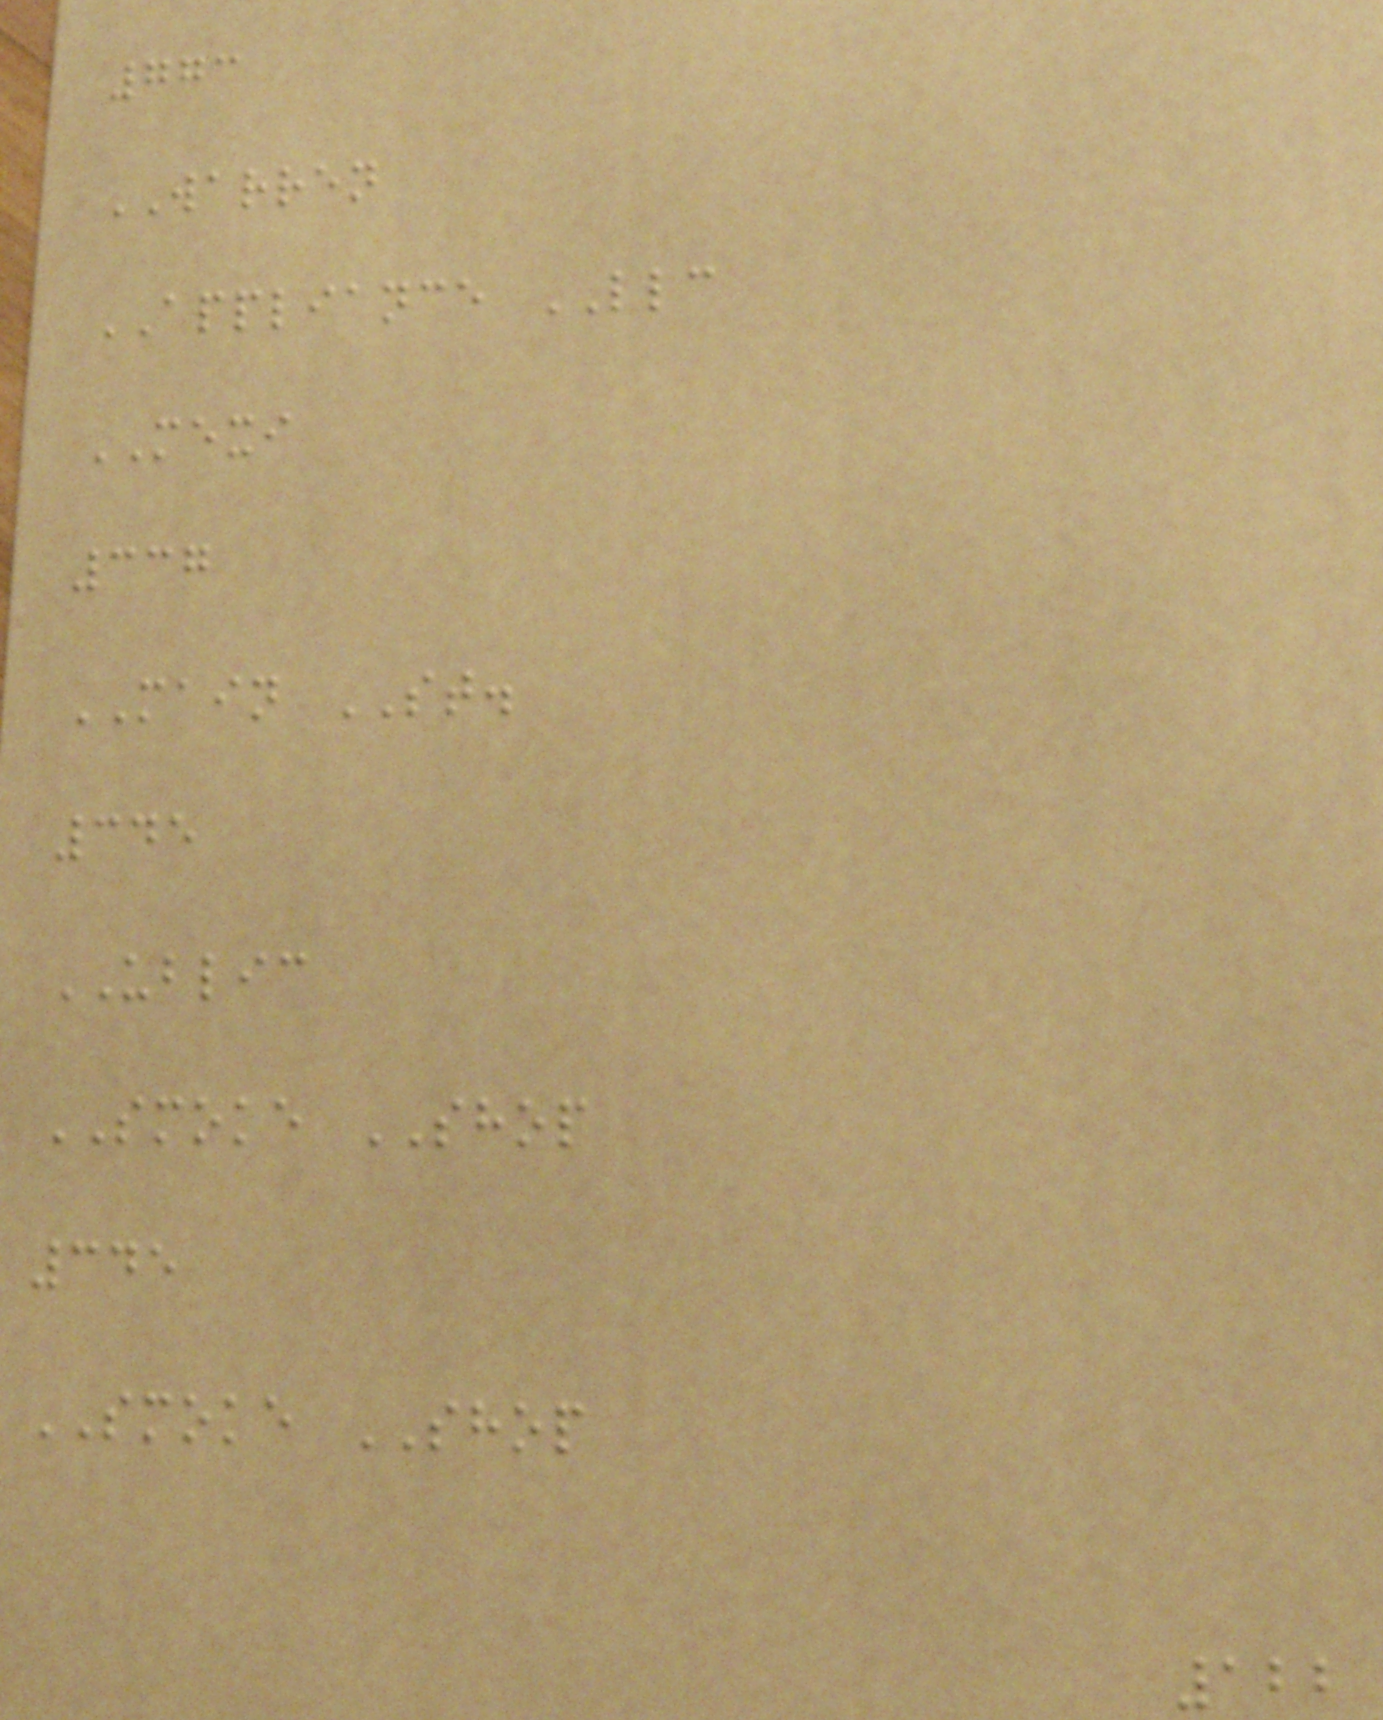773
WARREN
APPLIANCE LLC
MEXI
337
MAIN ST.
345
UBLIC
SMOKE SHOP
345
SMOKE SHOP
122
